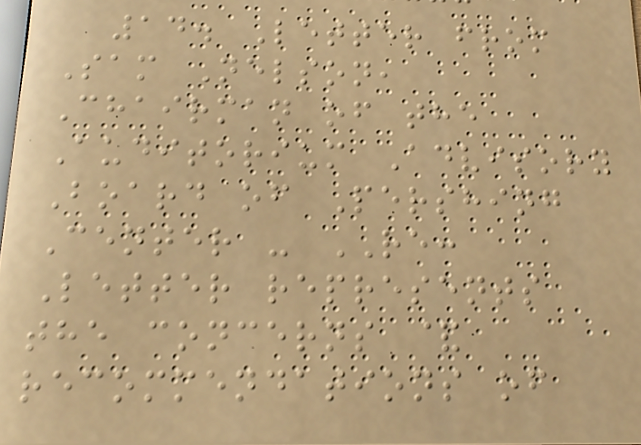14. Letter from
Sam Nelson,
Chairman of the
Auditorium Advisory
Board of Pershing
Center - RE:
Letter represents
the concerns &
recommendations of
